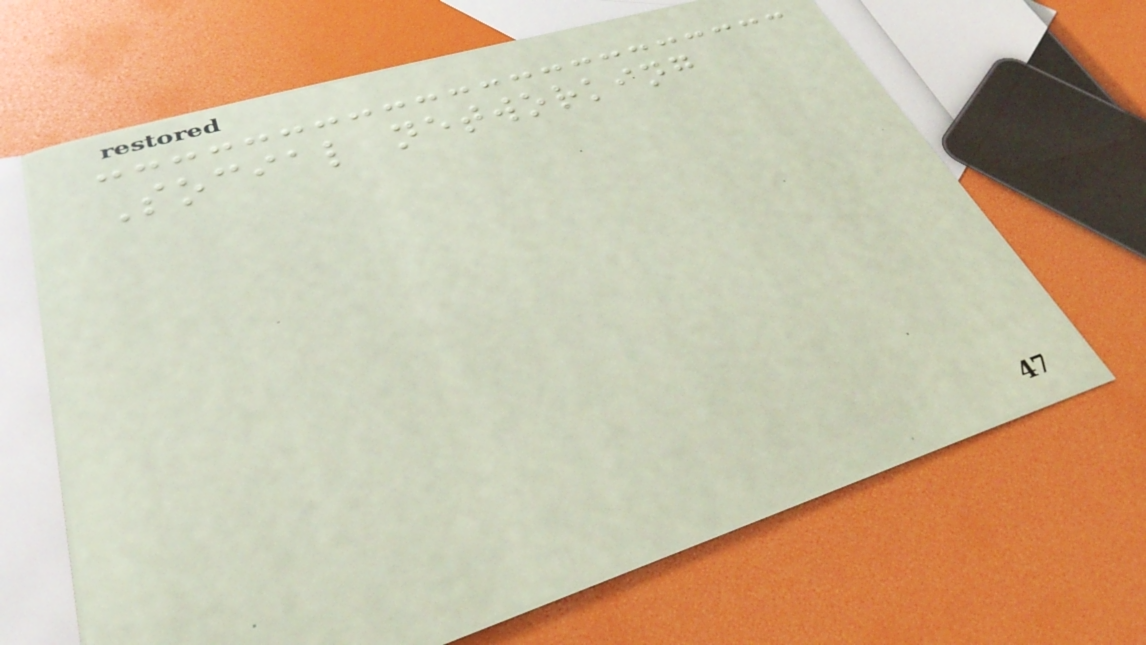Social networking
